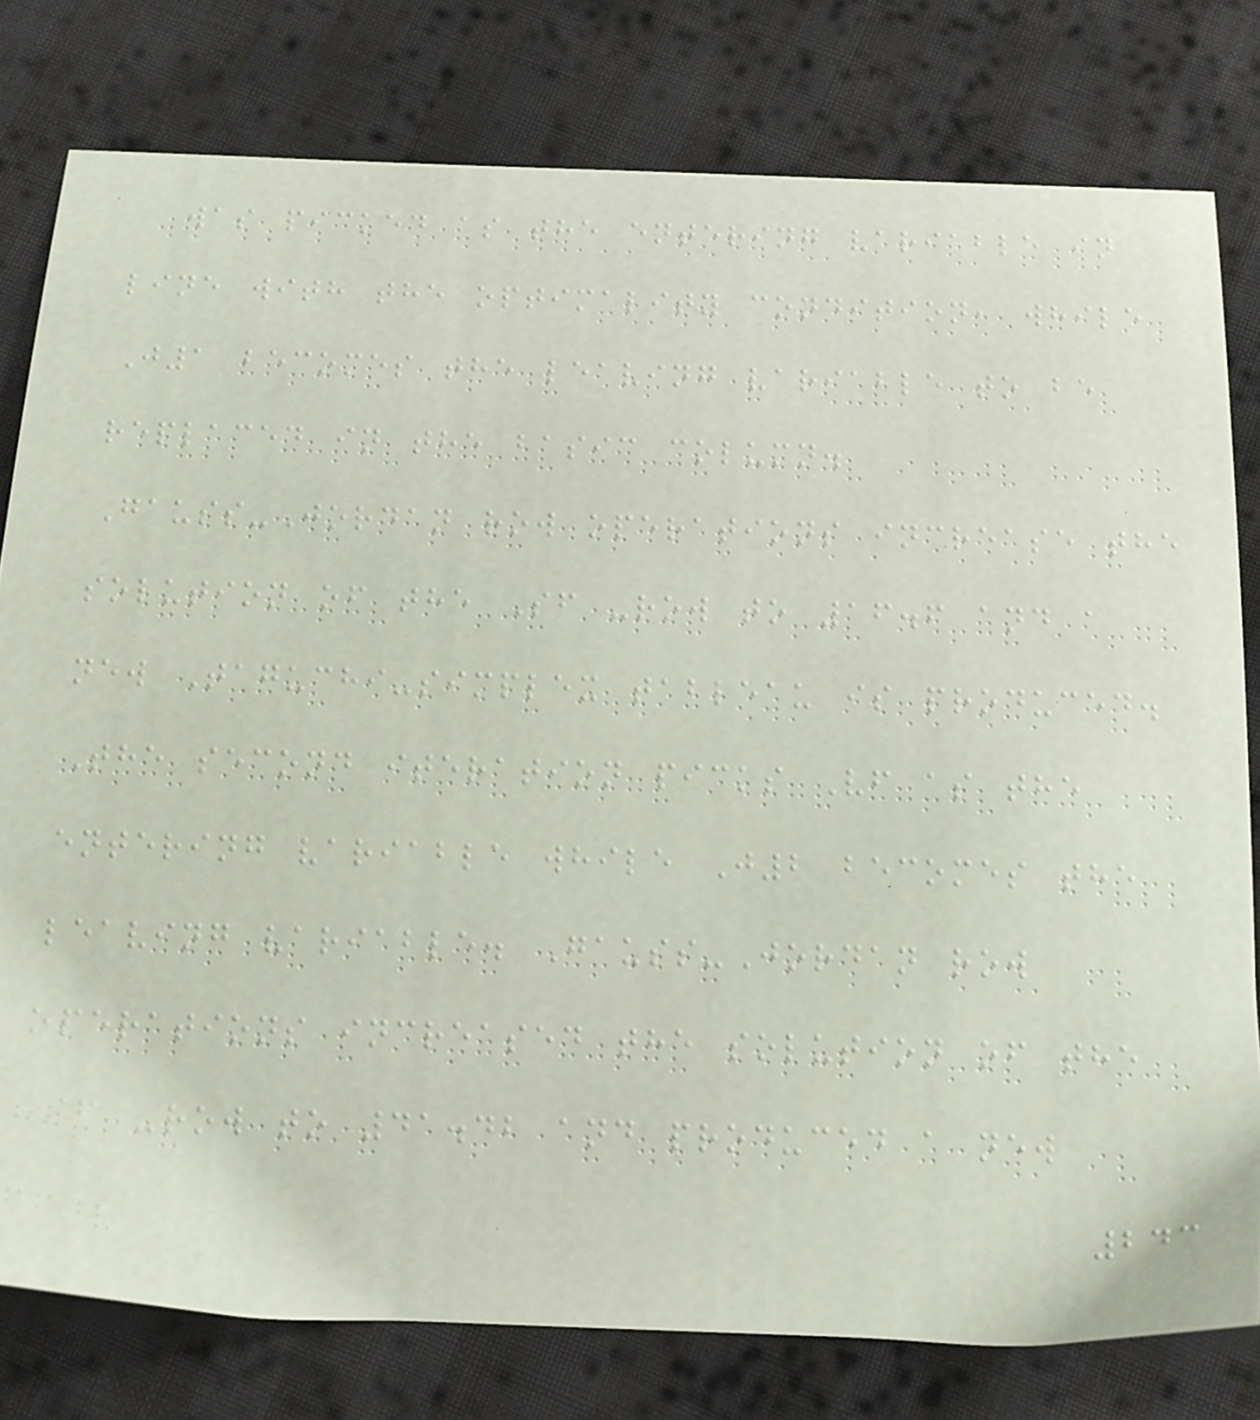was picked as the entering variable in
line with the optimality condition, while
J1 becomes the leaving variable to be
replaced in the basic column.
Gauss-Jordan row operations increase the
solution of the Sf -row to 16.6 and a
new Taguchi-simplex tableau is produced.
The second iteration picks Vf as the
entering variable while J2 becomes the
leaving variable. Gauss-Jordan row
operations increased the solution of the
Sf -row to 41.42 and produced a new
243
